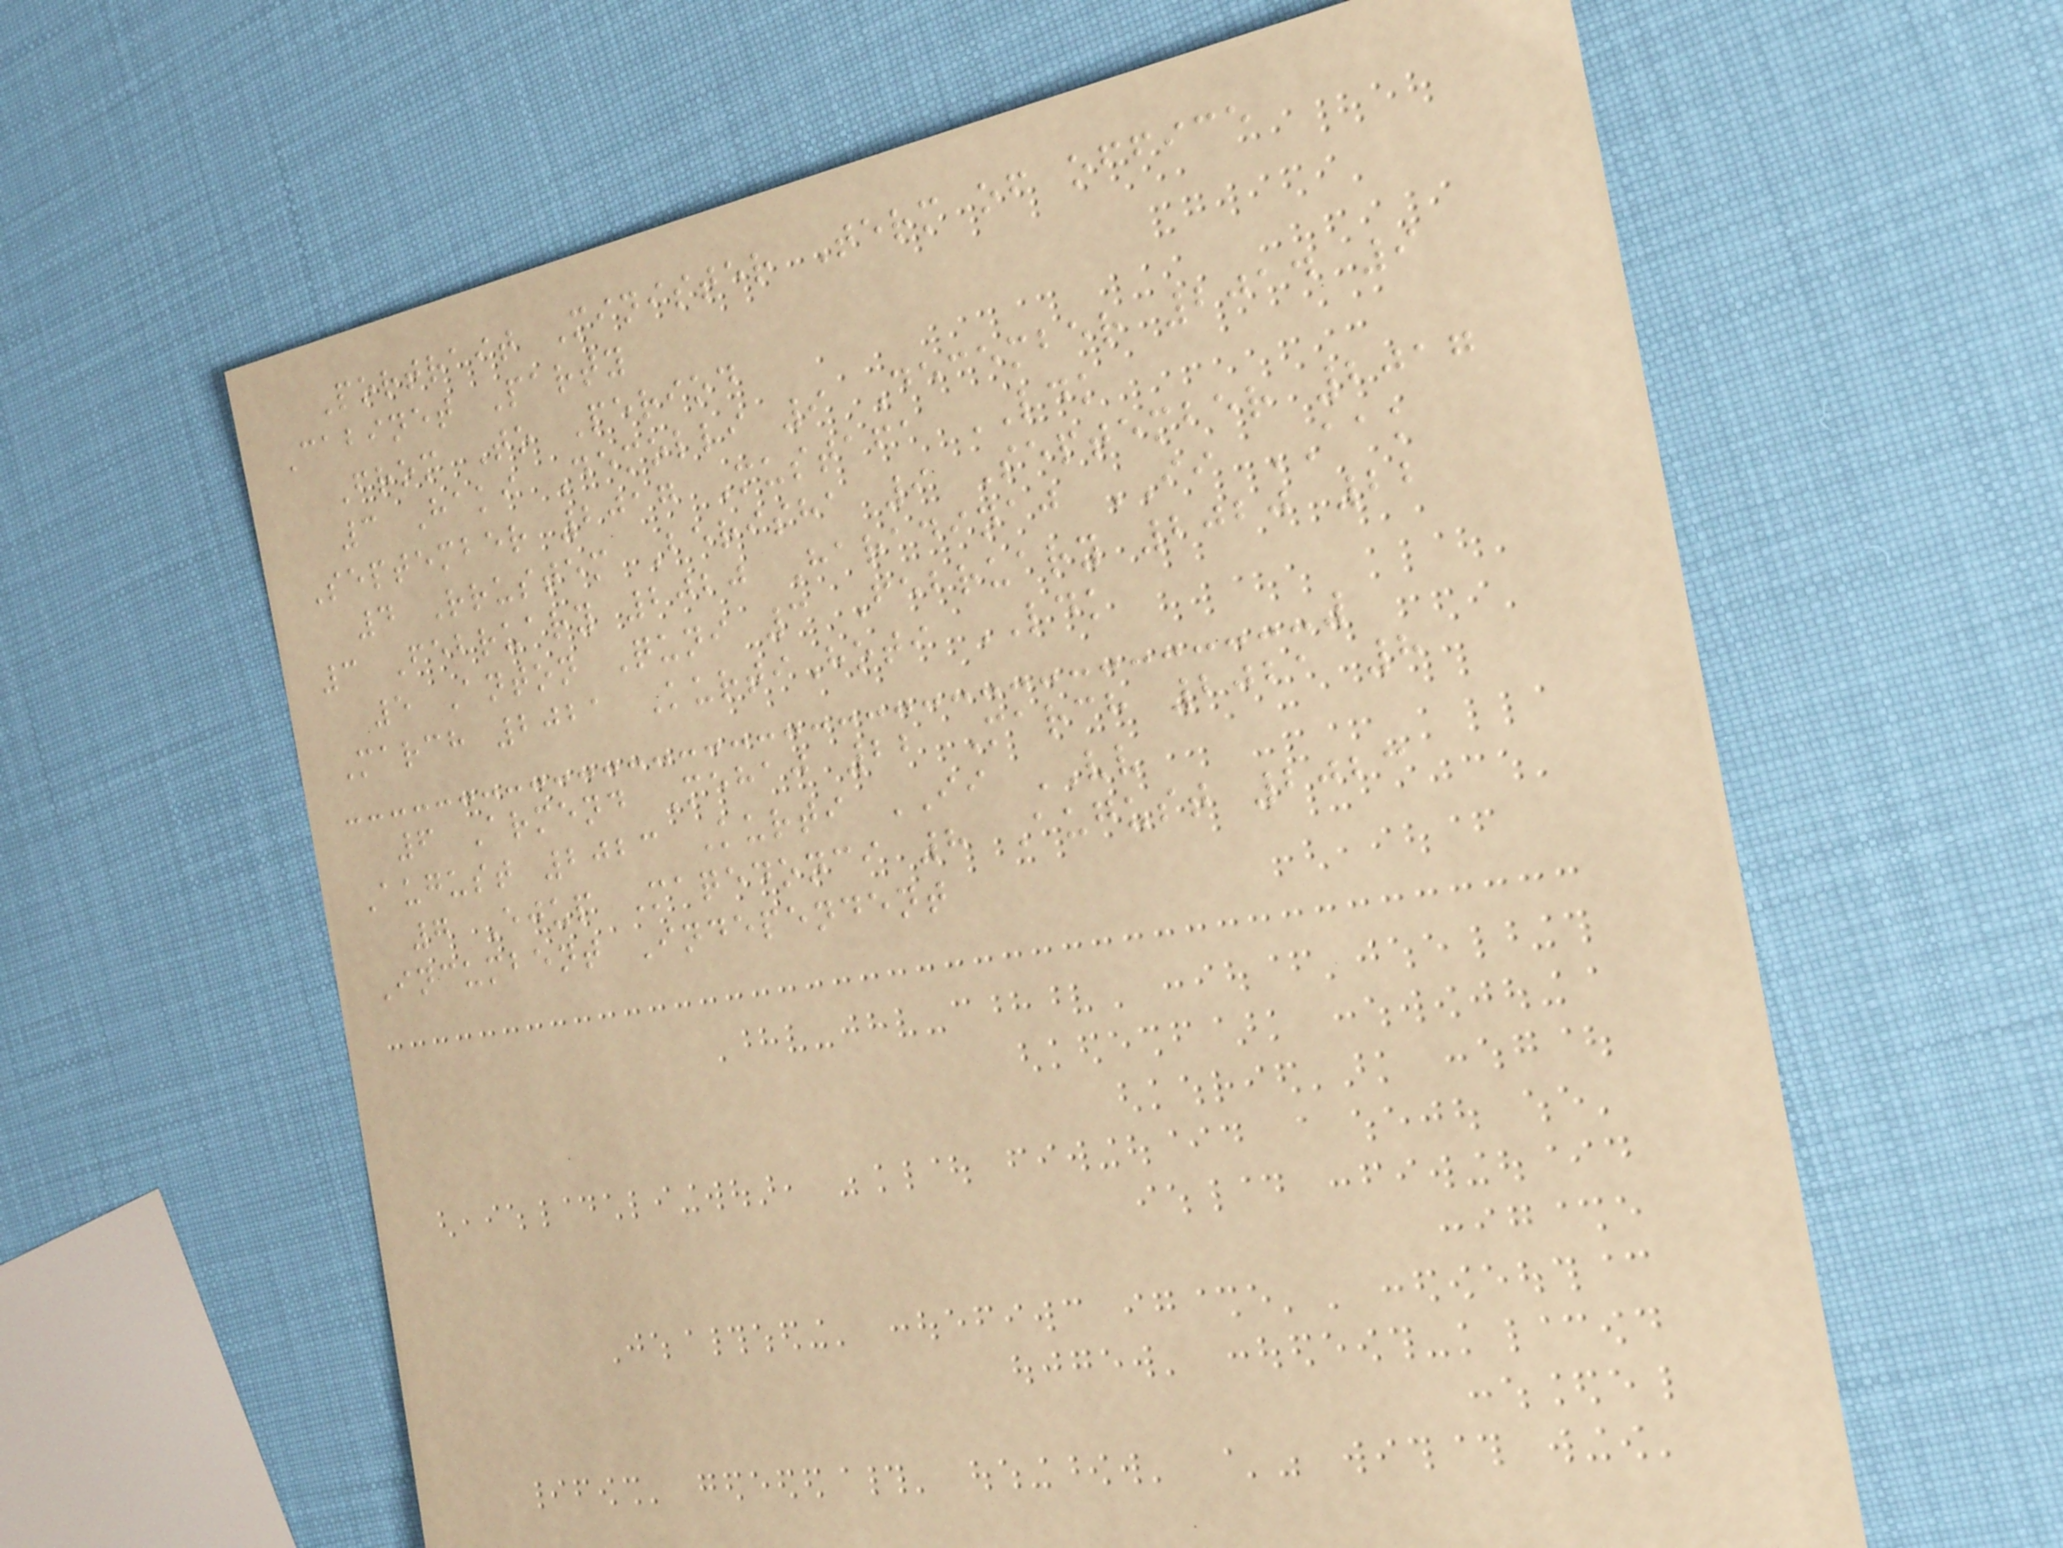Portrait Minister Term of office
Cabinet Party
From To Period
3 Haki Demolli 9 December 2014 9
September 2017 Mustafa LDK
4 Rrustem Berisha 9 September 2017
3 February 2020 Haradinaj II AAK
5 Anton Quni 3 February 2020 22
March 2021 KurtiHoti LDK
6 Armend Mehaj 22 March 2021 8
August 2023 Kurti II VV
7 Ejup Maqedonci 8 August 2023
Incumbent Independent
